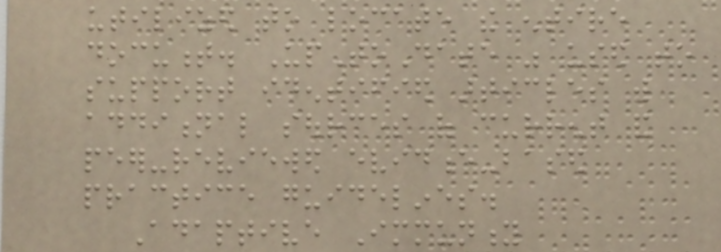utilized to locate the entire
document. UpToDate was used to
support identified articles with
additional sources of current and
peer-reviewed evidence-based
practice guidelines.
Adaptive Immunity
